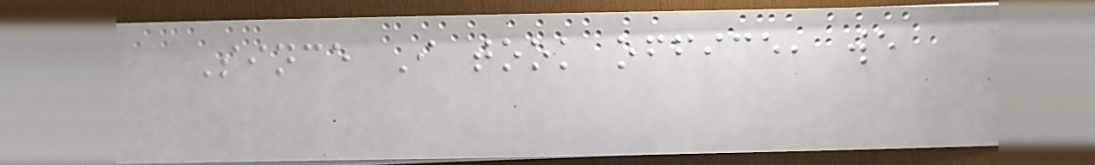Since I took office, we
